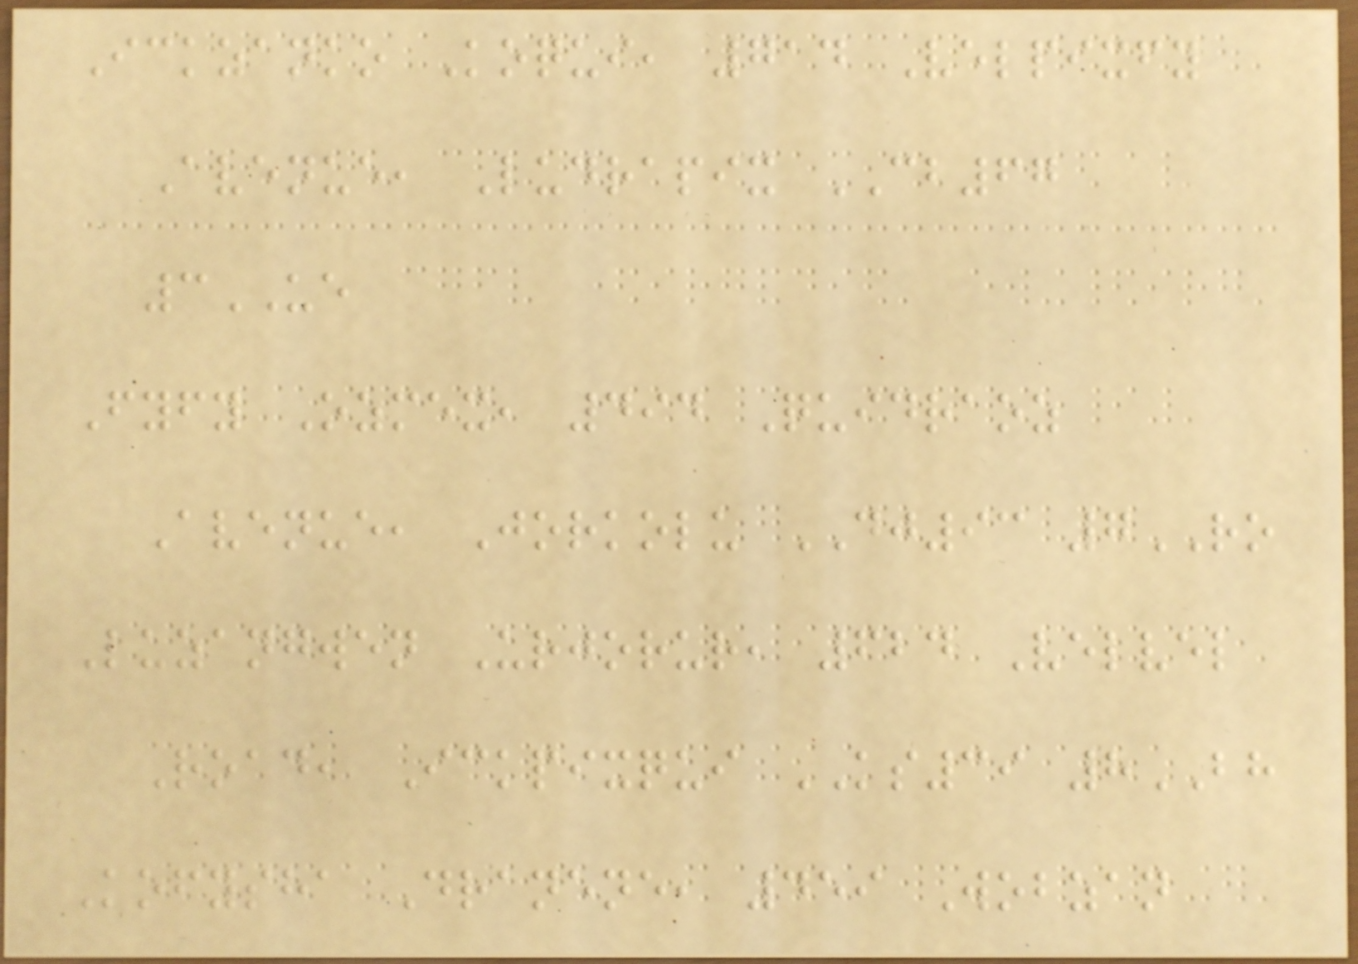Ickzanko Koqui, 714 Velpixfy
Avenue, Ludrapix CB67
3UE
Fyfy Ozmex, 494 Quidraoz
Avenue, Jorkolu DJ93 7RO
Luzangwen Urjorur, 624 Velvel
Road, Ickpixqui KS39 8BH
Kofysha Dranene, 459 Wobzan
